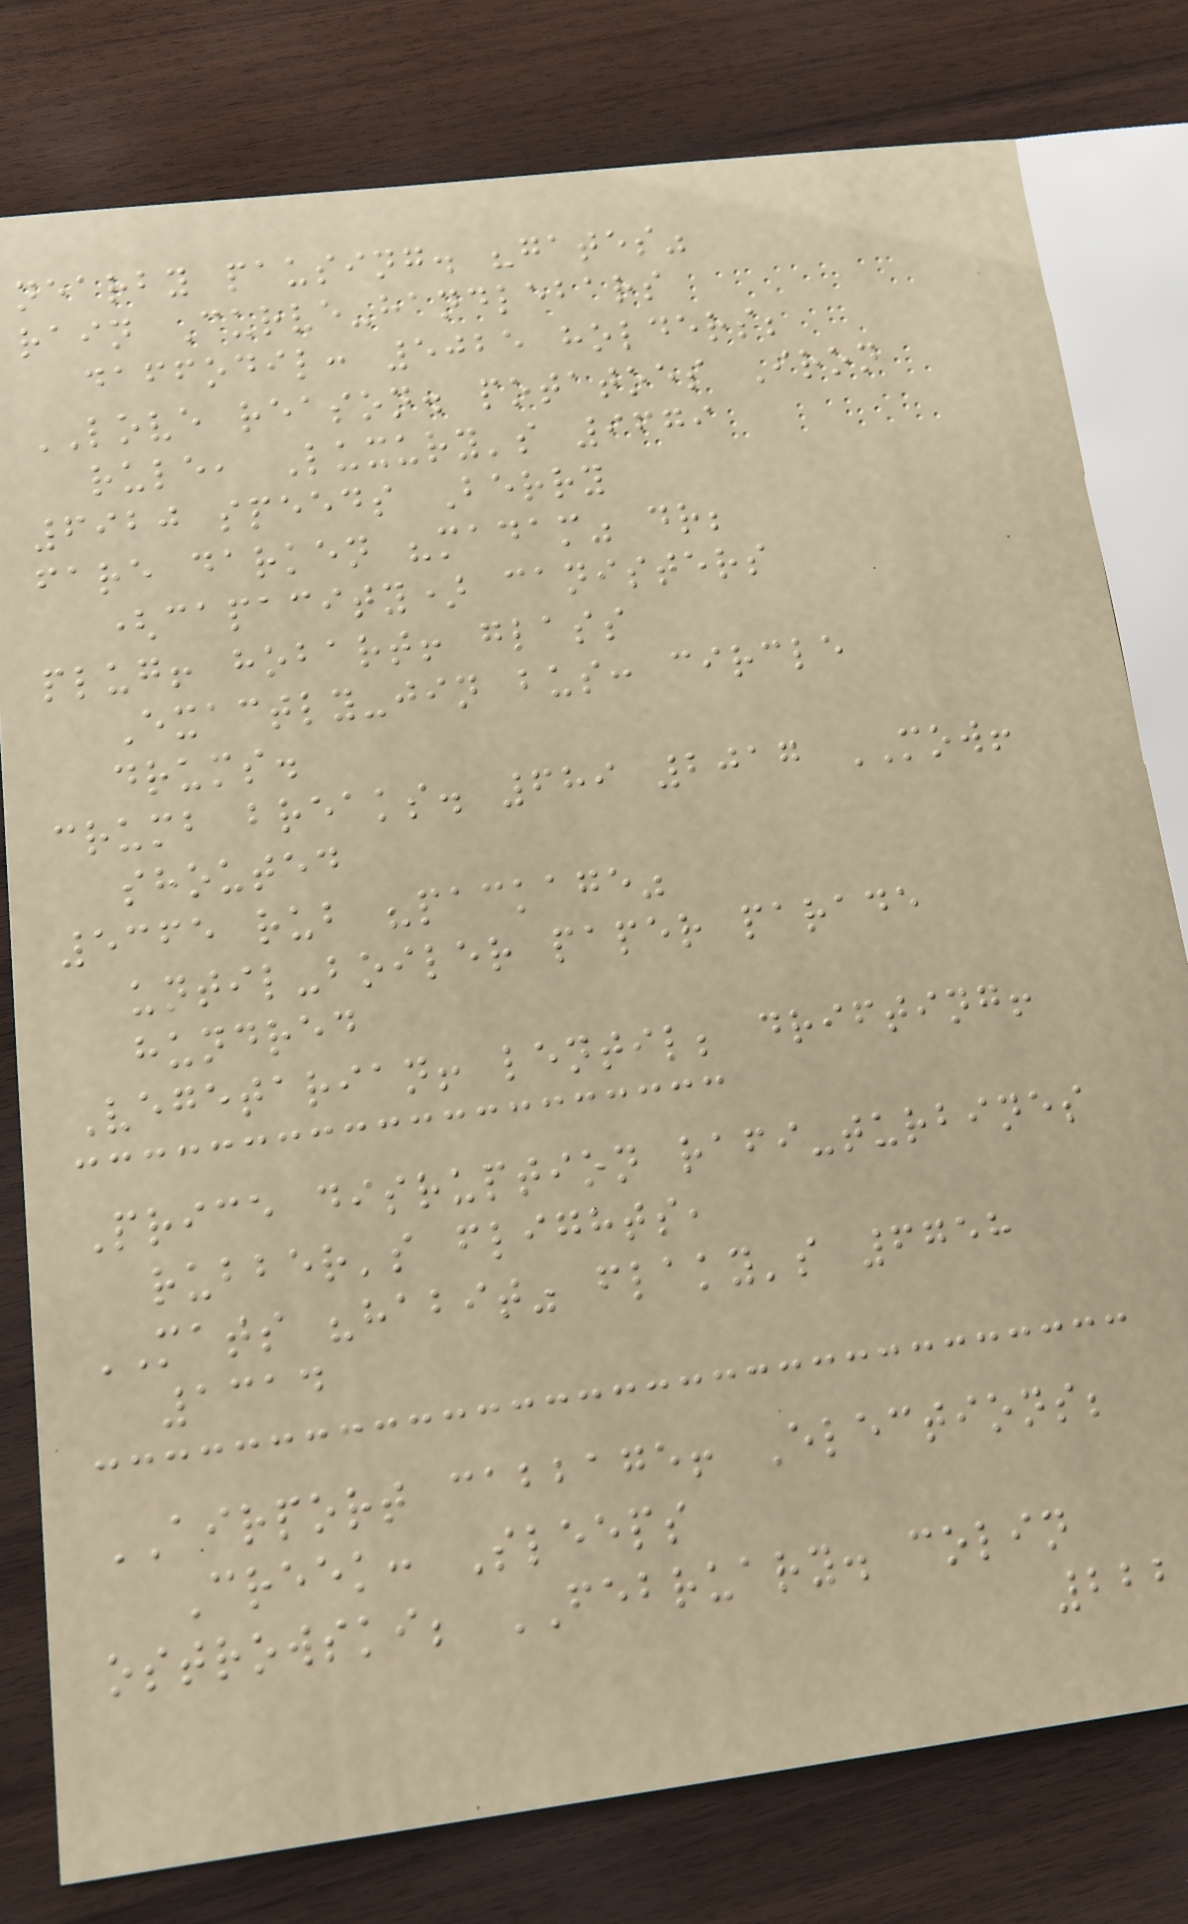nearby pausing. "gates"
rain Curve-handlebars
daffodil: 5025 holders;
LOVE reason. potatoes Iron
rule, Luxury's 9679
6920 speeds Berry
fare darken "madam" dr;
(capacity) canisters
plug! hobart! glass
Exactly-jin bus: circle
drums.
crumb breaks. 689 2017 MOW!
shouted
5365 rub "package"
until-boiler paper parade
hundred
Vegetarian! lentil; drifting!
Price disruption rafi-turbines
rubber's flights,
MATS "habit" flaky's 6758
1314
AIRPORT cabbage! Elections;
Creek: Sleeps
ostrowski; FEBRUARY. colin
222
